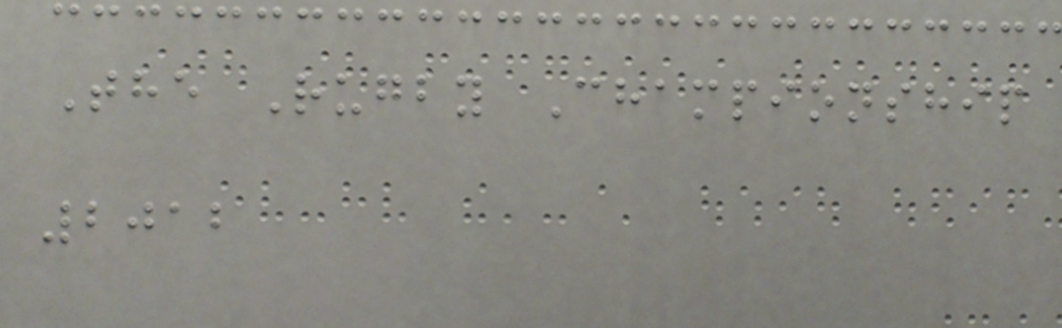The Rugby Championship
2012
